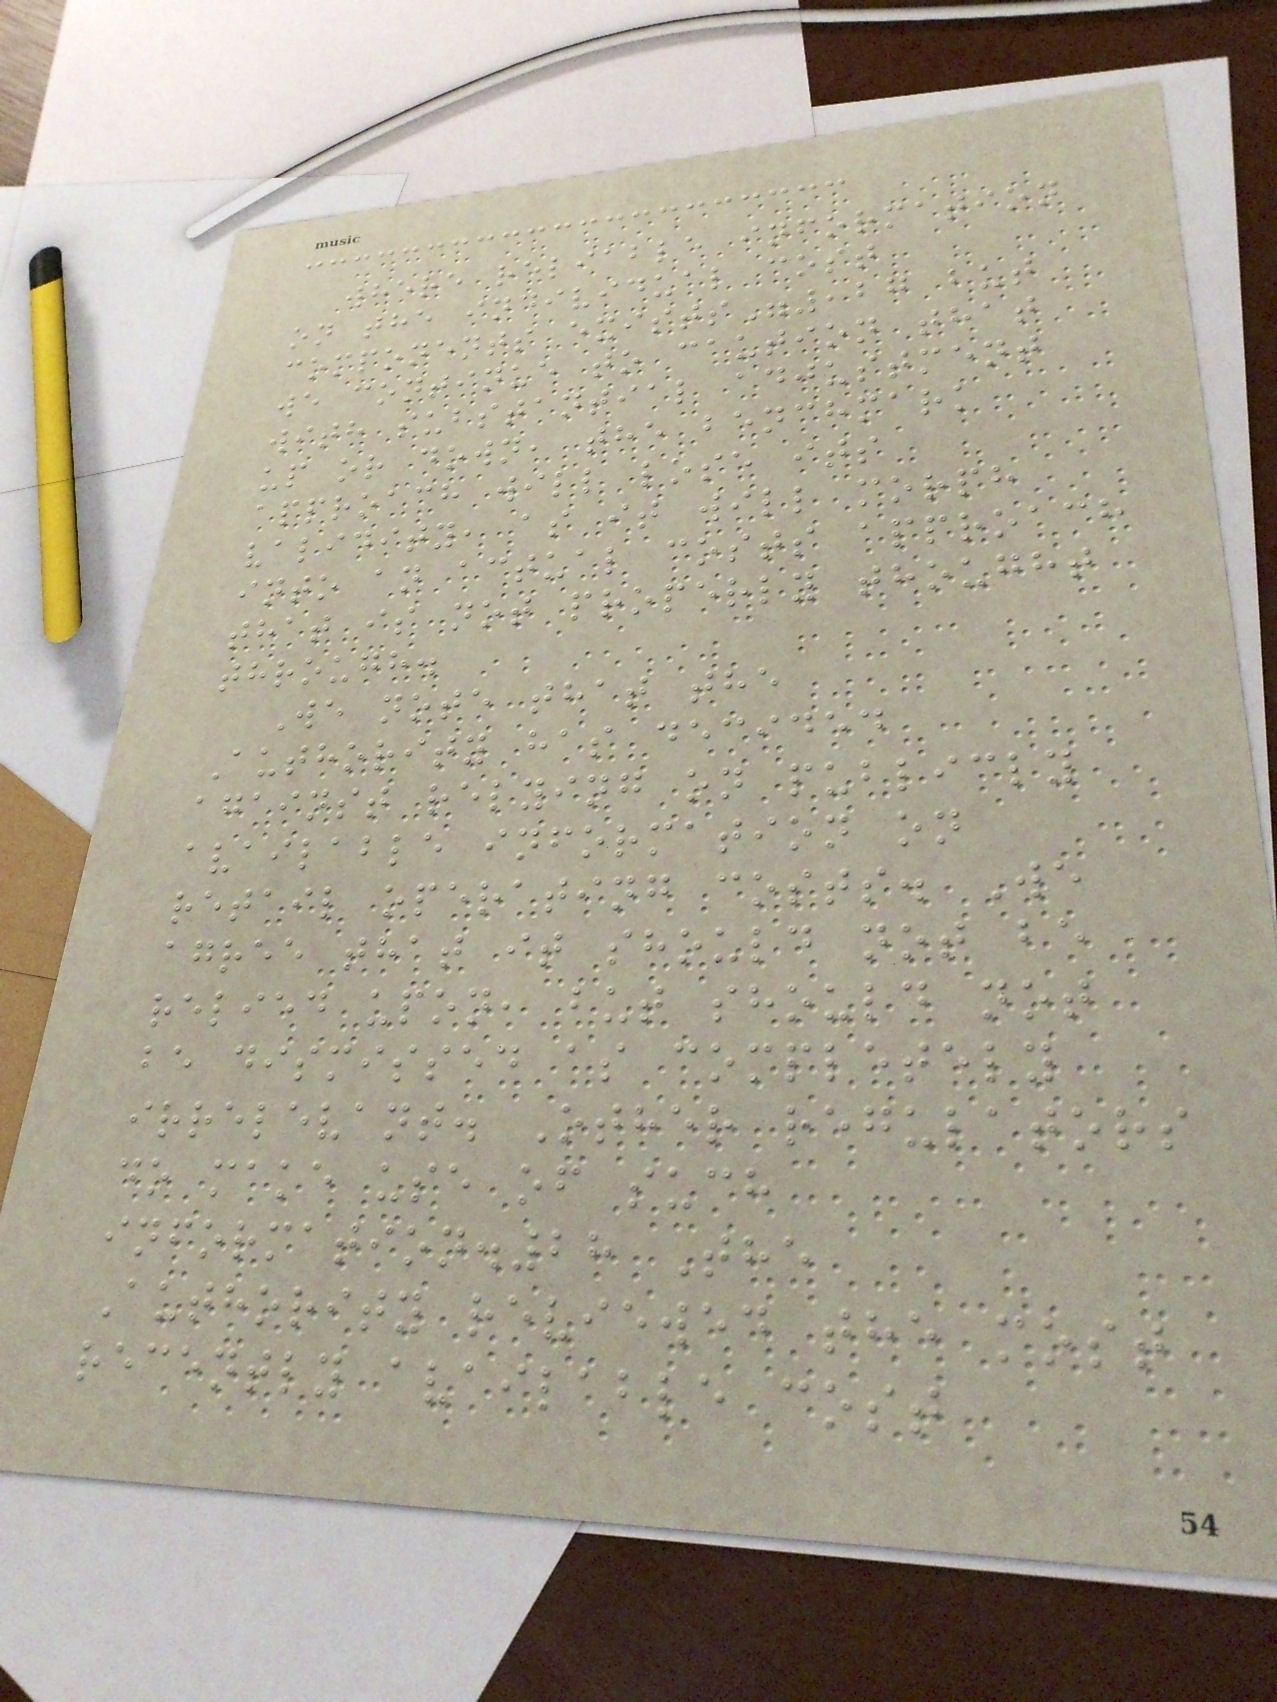where reliable information
on the individual cost
components exists",27 but
we continue to caution that
with substantial adjustment
up or down, the benchmark
approach will lose its
validity, as it will morph
into an actual costs approach
that is not properly thought
through.
We note that the
Authority has decided
against relying on publicly
available information on
retail operating costs. We
agree that it should not be
relied upon, but should not
be dismissed as completely
irrelevant. Other regulators
do make use of such
information.28 The
Authority reviewed the most
recently available cost
